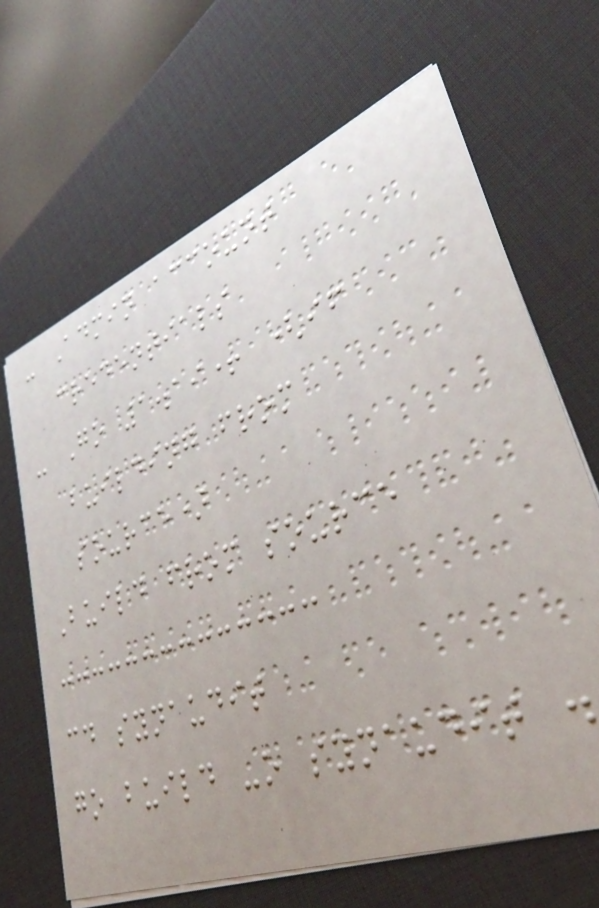- Admin account
credentials
- Go 1.19+ (if
building from
source)
Build from source
cd synaudit
go build -o synaudit .
